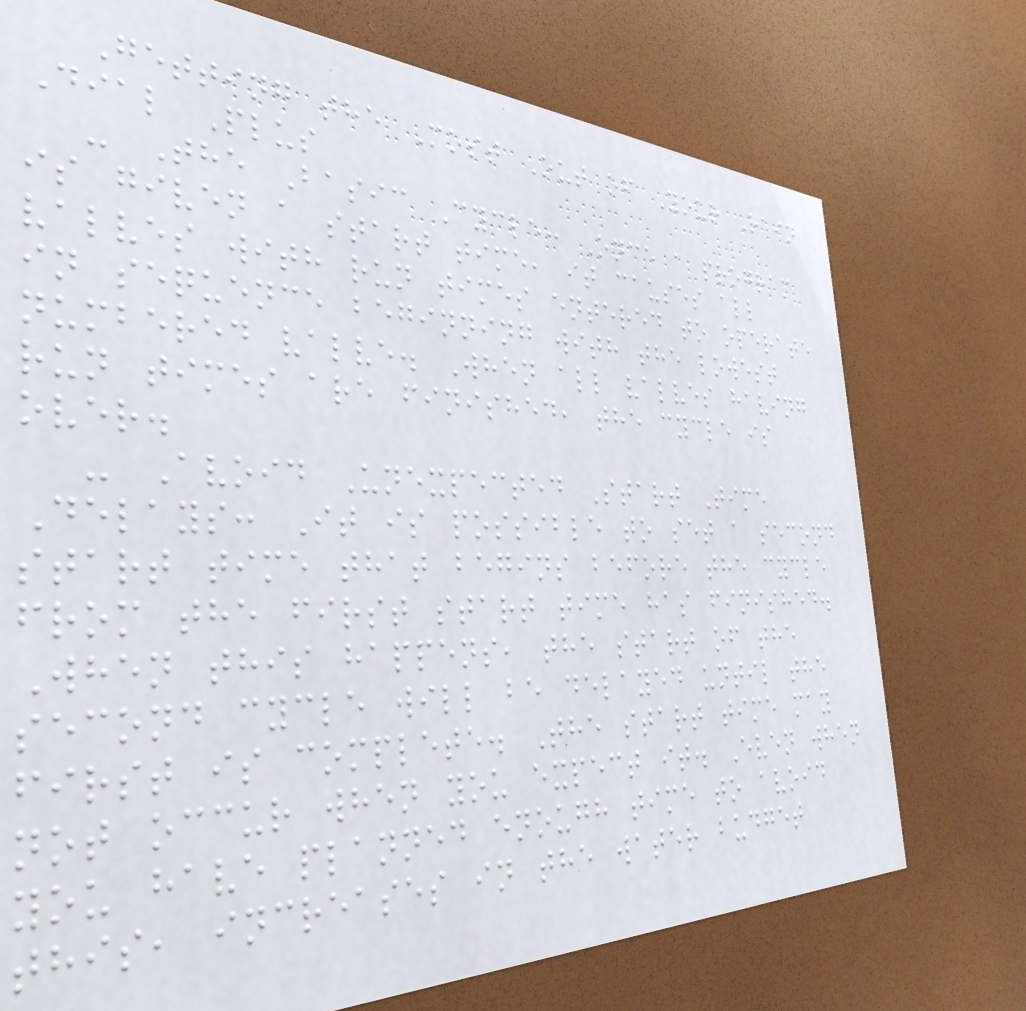Getting the Most Out of Your Rain
Dial Plus
- The Basic Cycle: Once a program
is given a start time, it causes all
valves with run times entered to operate
in sequence beginning with the lowest
numbered valve. When all valves having
run times are finished, the cycle is
over.
- Avoid Unexpected Start Time
Delays: It is possible to set a second
start time that begins before the cycle
from the first start time has finished.
When this happens, the start of the
second cycle will be delayed until the
first is complete. The start time may
not occur when you expect it. Even when
you have planned enough time to avoid
this, increases in the water budget
